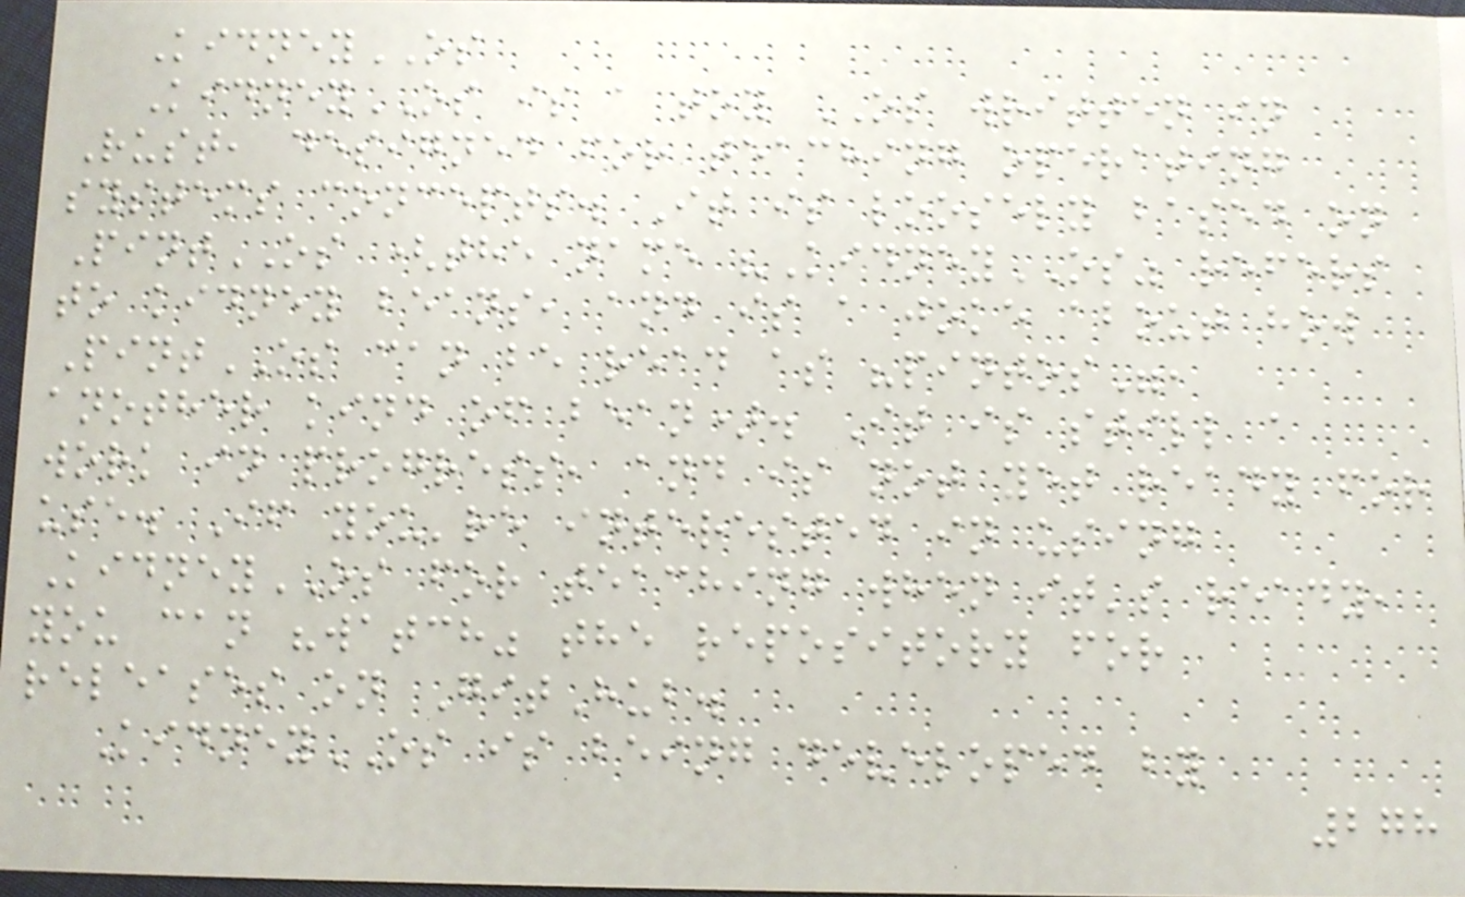KidneyOS
KidneyOS is a toy OS written in
Rust, designed for teaching operating
systems concepts. It is loosely based on
PintOS (the name "KidneyOS" refers
to kidney beans, and is a joke about how
PintOS can be read as "pintos",
another kind of bean). It is still a
work in progress, and is not yet ready for
use. If you're interested in using
KidneyOS for teaching when it's ready,
you can "watch" the repository for
releases on GitHub.
KidneyOS is being developed by
278
